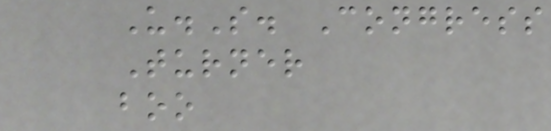U.S. Congress
Turner
boo
